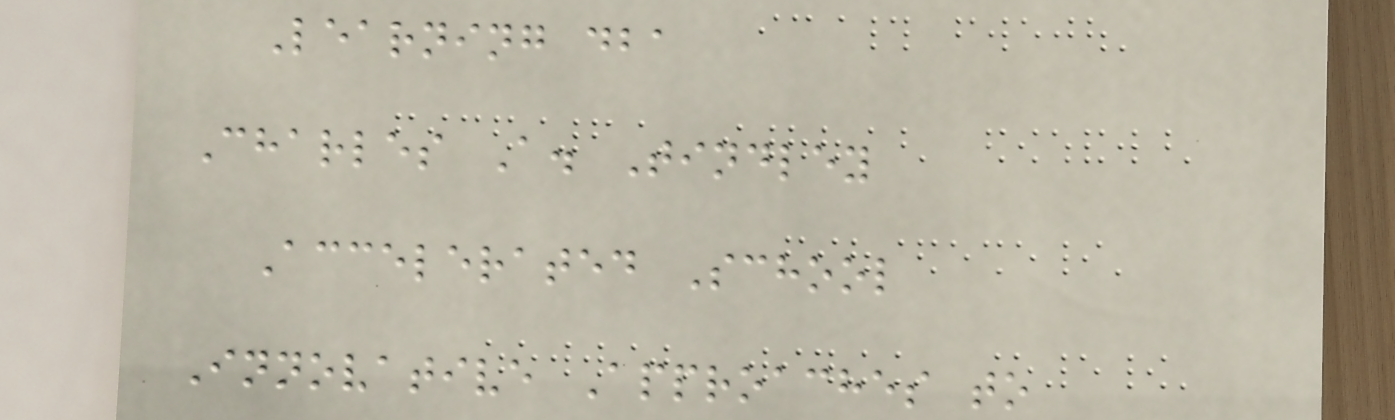Learning dba
Charles A. Tindley
Accelerated School
Innovative Approaches to
